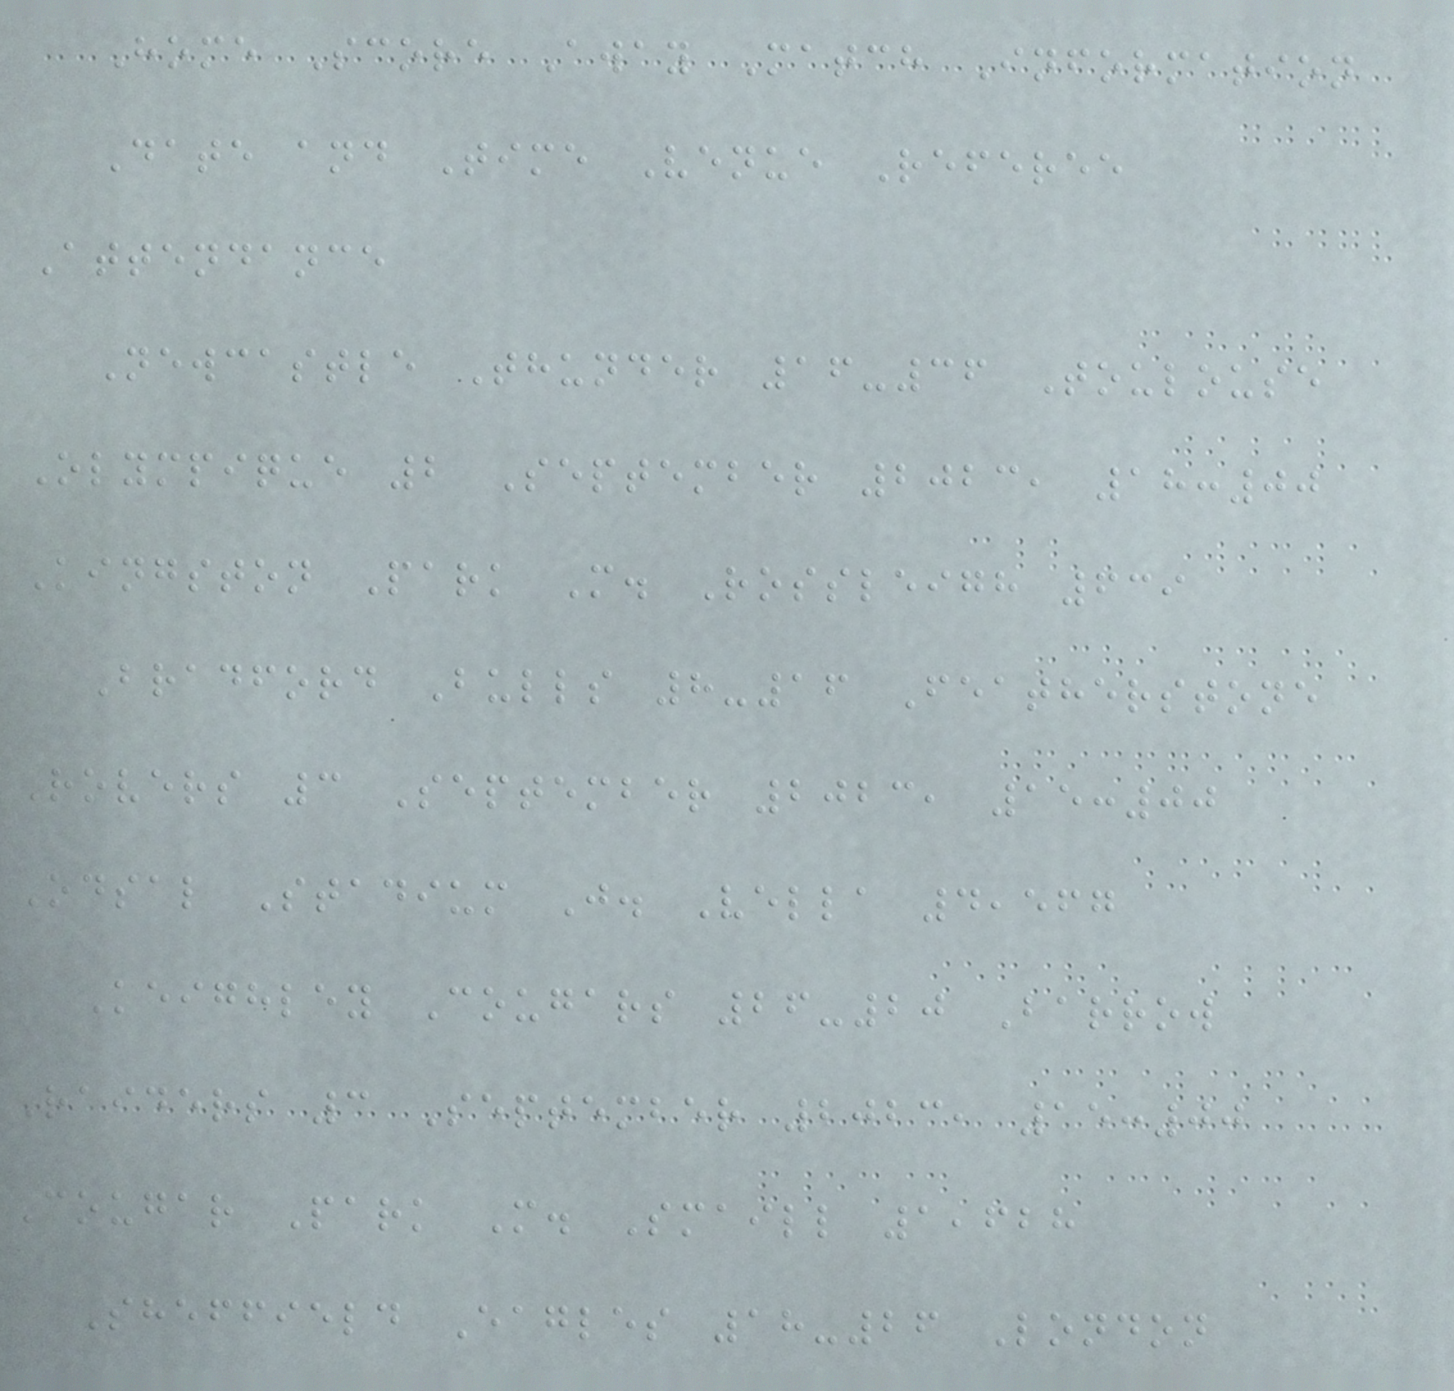Home Score Away Match Information
Date and Time Venue Referee
Attendance
Newcastle Thunder 16-36 Toulouse
Olympique 2 September 2023, 18:00
Kingston Park M. Rossleigh 639
Bradford Bulls 8-16 Featherstone
Rovers 3 September 2023, 15:00
Odsal Stadium J. Vella 4,567
Keighley Cougars 26-20 Barrow
Raiders 3 September 2023, 15:00
Cougar Park M. Smaill 1,628
Sheffield Eagles 18-26 London
